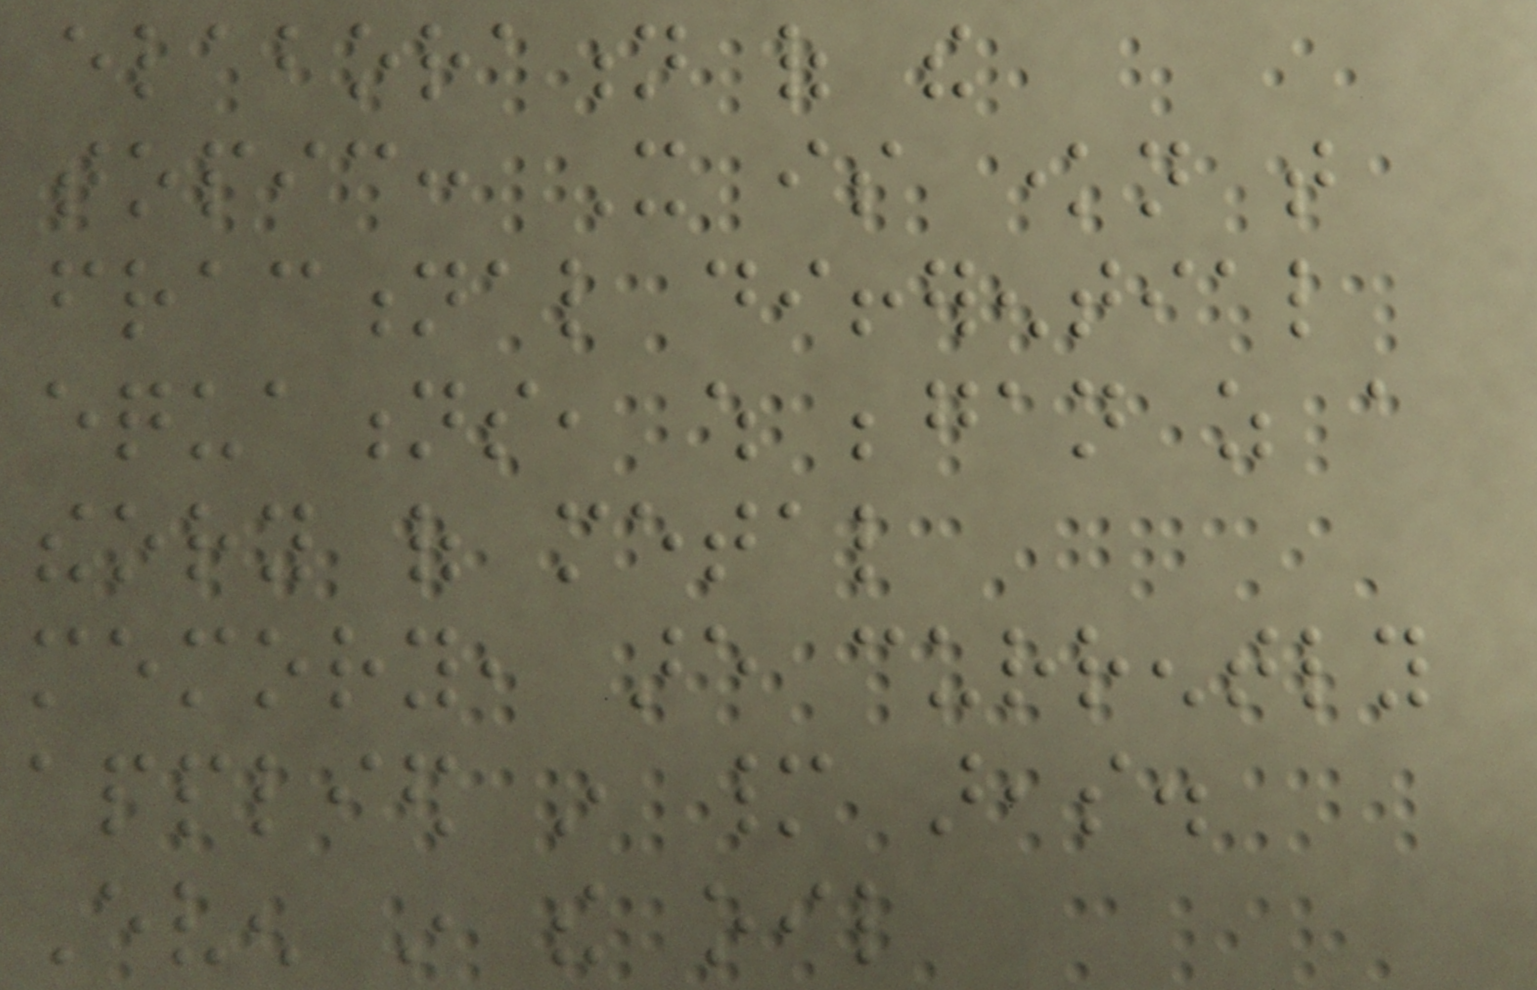elaboration of the
topic: It is known that
fractional differential
equations, which began as a
theory of metal
memory, are currently
applied in many areas.
Even in the oil
